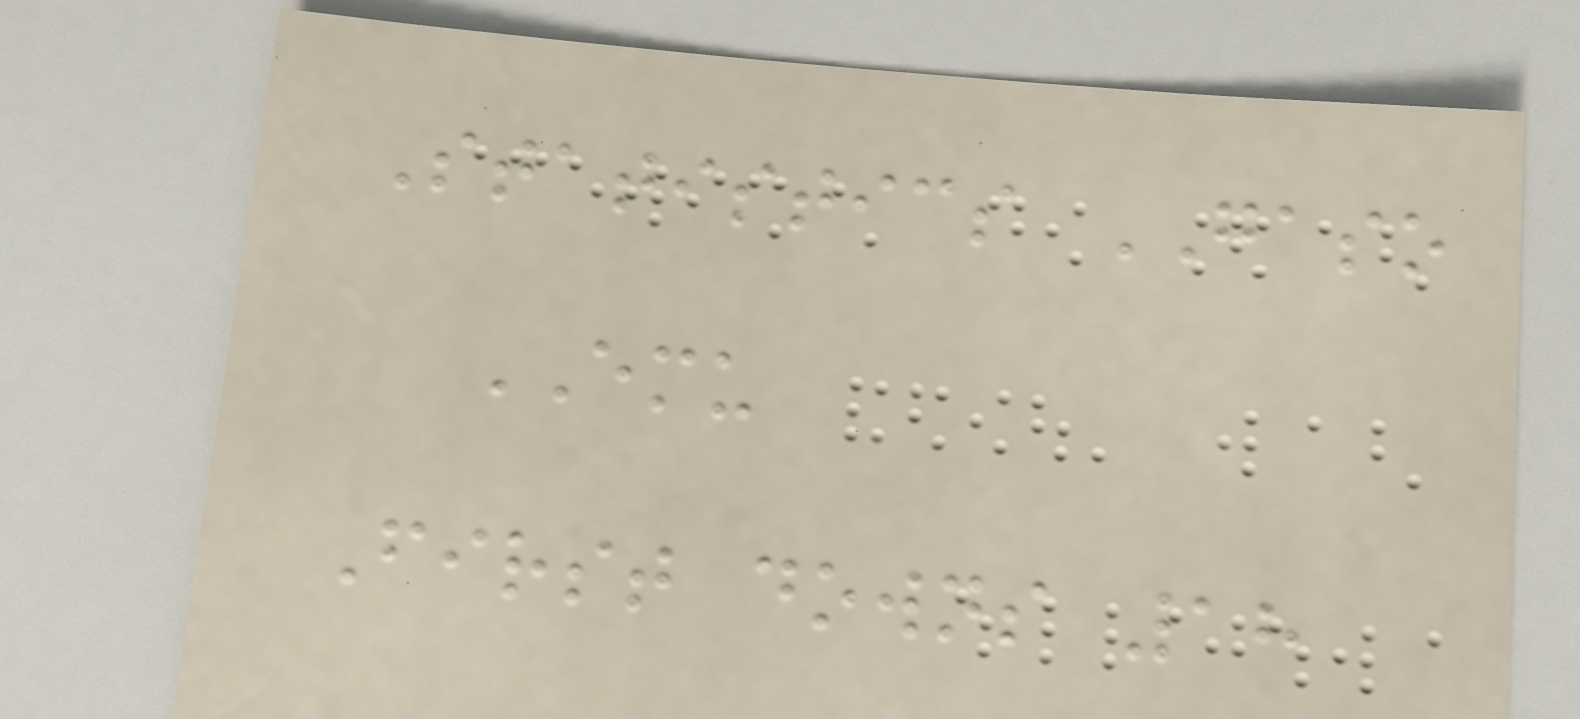Statistics GASO
EMU
First downs 18
